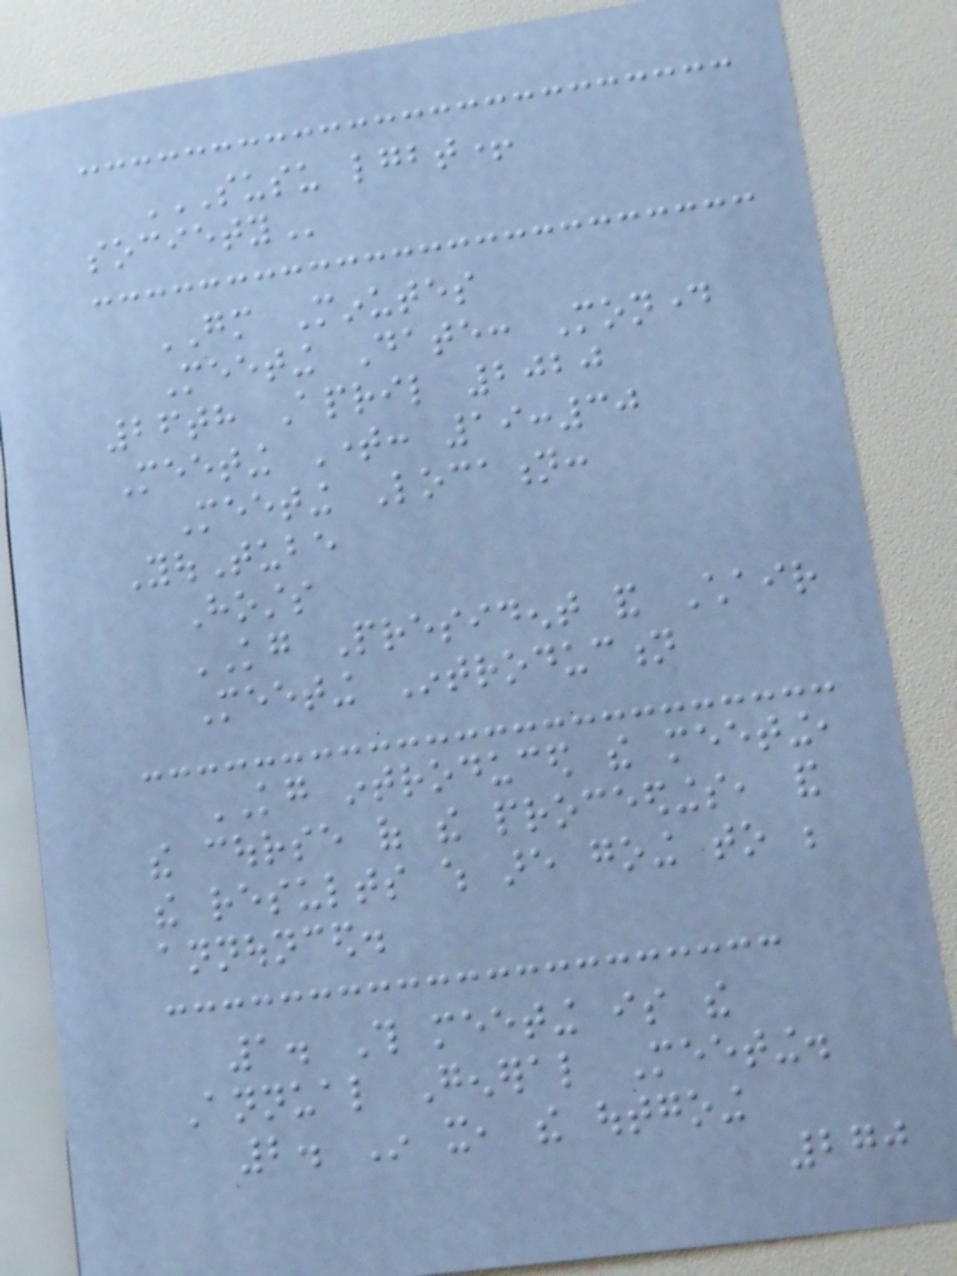SUSU LGBT+
SOCIETY
GM Minutes
Meeting Date: Monday
26th April 2020
Meeting Time: 19:30
Meeting Location:
YouTube
Hosts
KG President and Chair
Meeting Introduction
KG introduced the meeting,
the course of the proceedings, and
the results which are going to be
announced.
1. This meeting is the
Annual General Meeting.
2. In it, the outgoing
270
